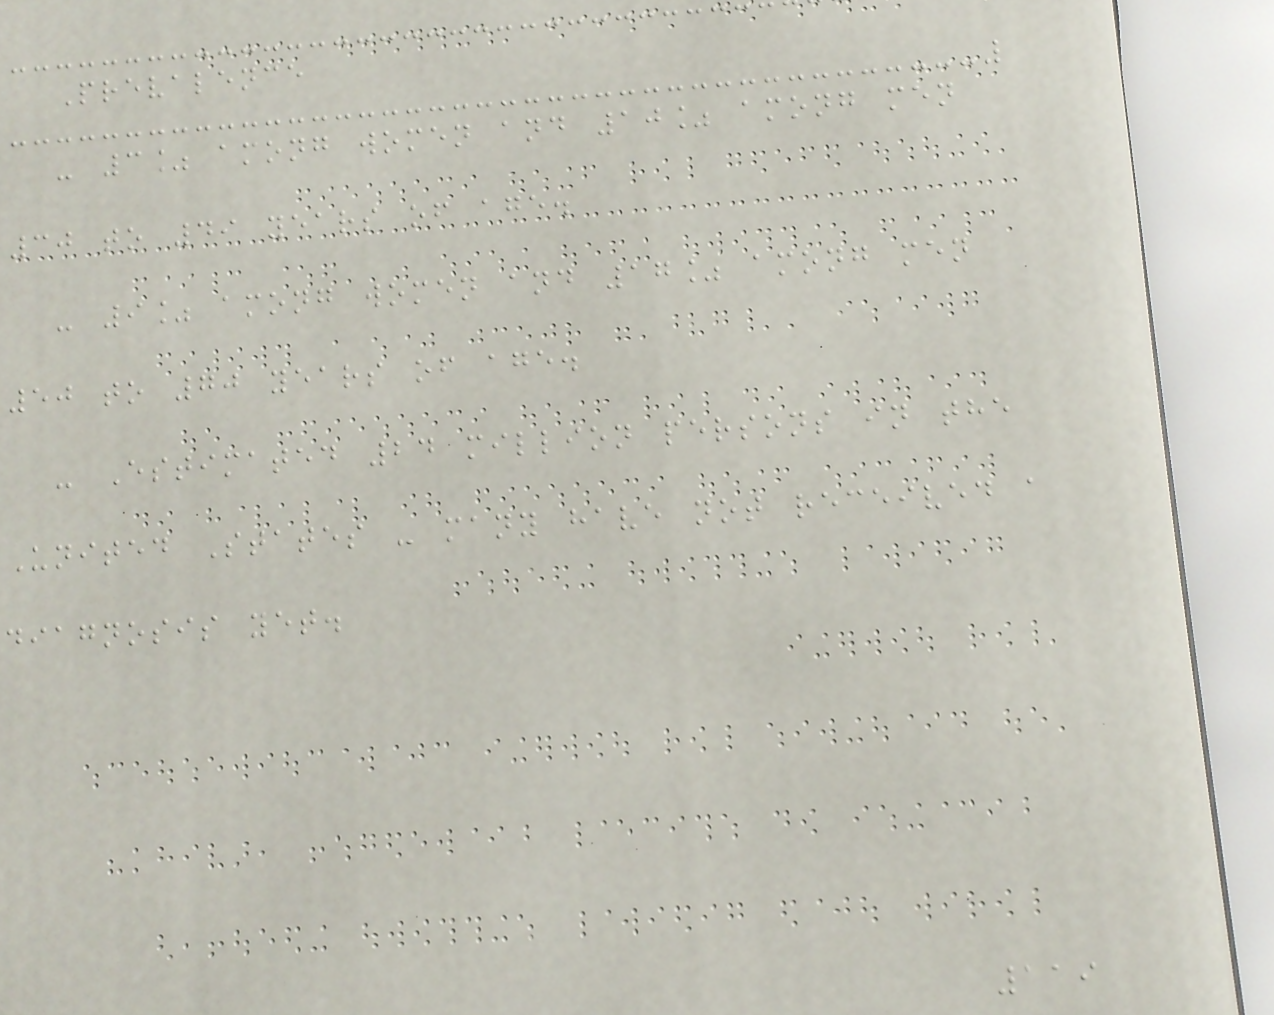Prevalence
- 3% among women and 10% among men
30 to 49 years of age.
- 9% among women and 17% among men
50 to 70 years of age.
- Estimated 24 million persons in the
United States - many have not received a
diagnosis yet.
119
